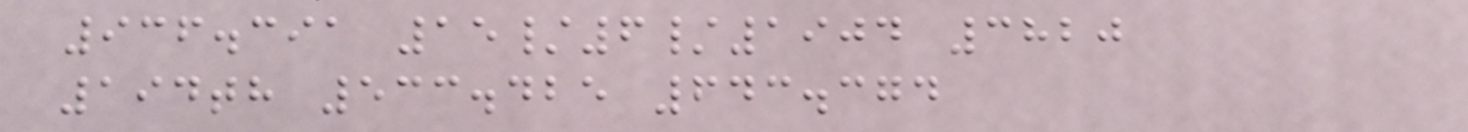936.391 15/6/1904 3820
194th 533.425 643.374
